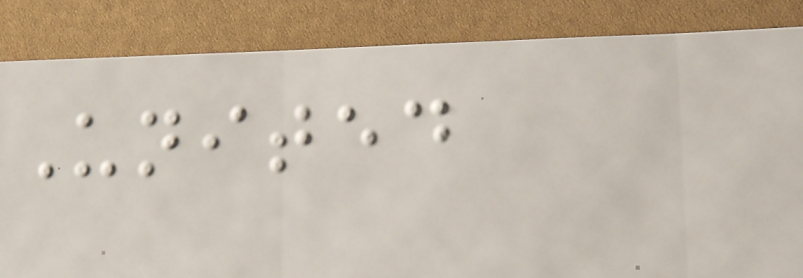United
